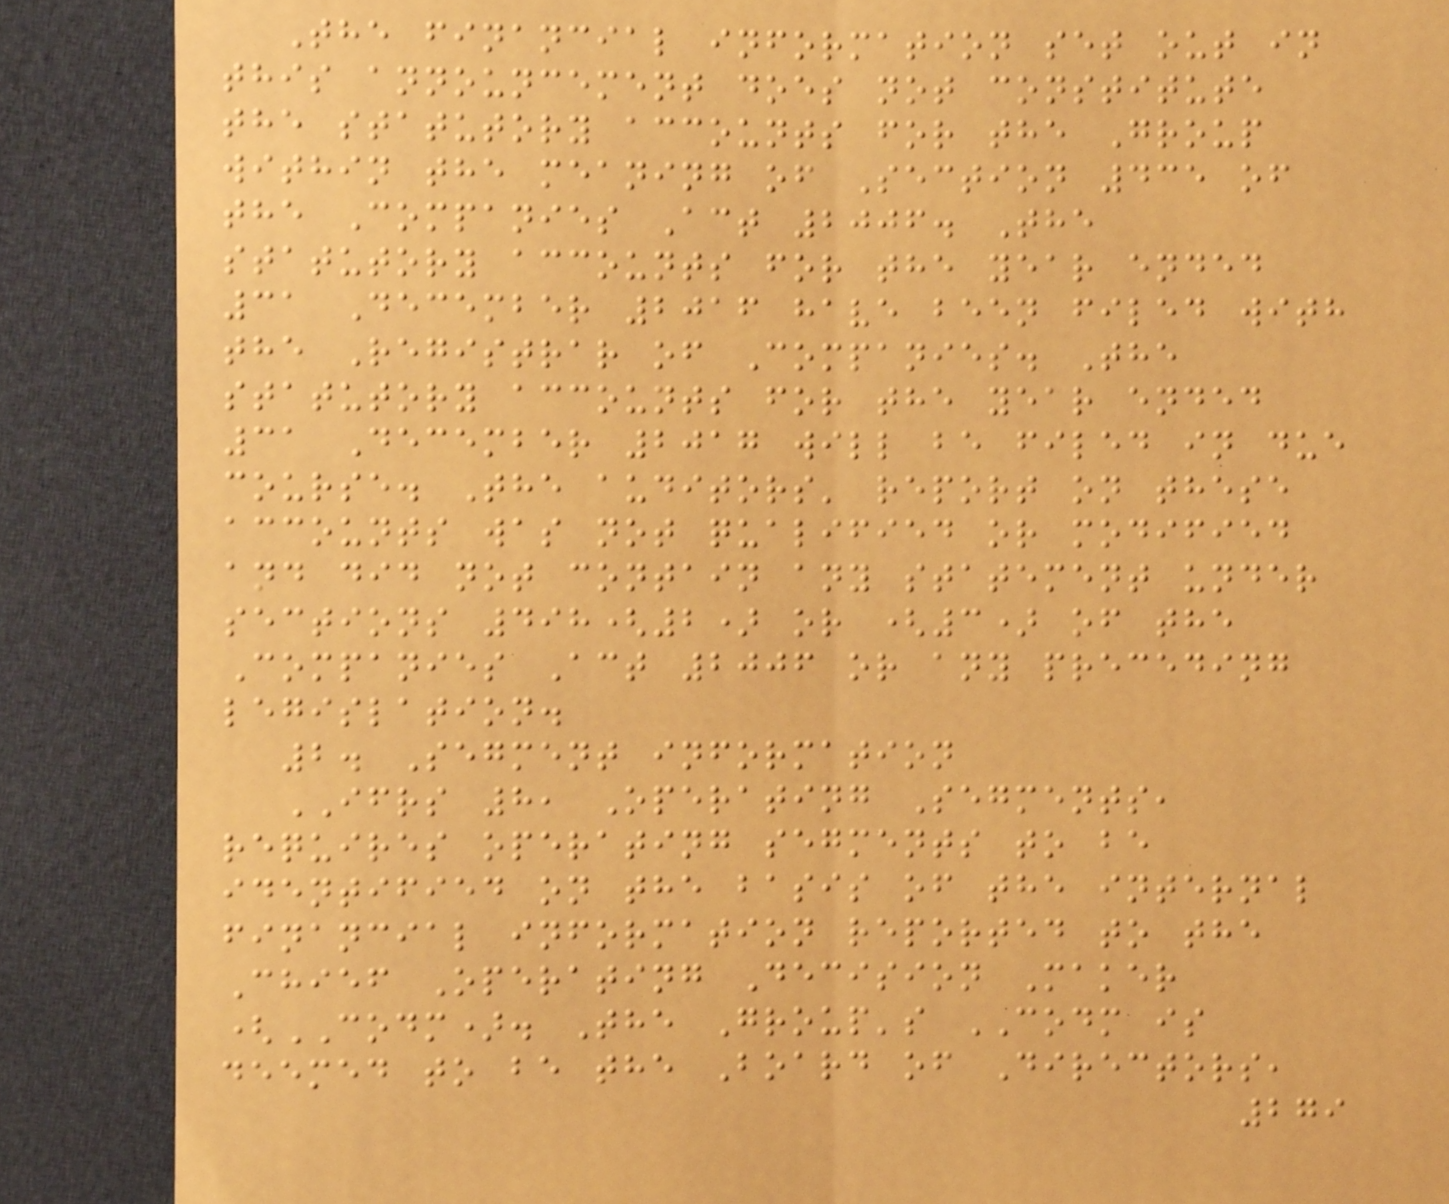The financial information set out in
this announcement does not constitute
the statutory accounts for the Group
within the meaning of Section 435 of
the Companies Act 2006. The
statutory accounts for the year ended
31 December 2016 have been filed with
the Registrar of Companies. The
statutory accounts for the year ended
31 December 2017 will be filed in due
course. The auditors' report on these
accounts was not qualified or modified
and did not contain any statement under
sections 498(2) or (3) of the
Companies Act 2006 or any preceding
legislation.
2. Segment information
IFRS 8, Operating Segments,
requires operating segments to be
identified on the basis of the internal
financial information reported to the
Chief Operating Decision Maker
(CODM). The Group's CODM is
deemed to be the Board of Directors,
279
